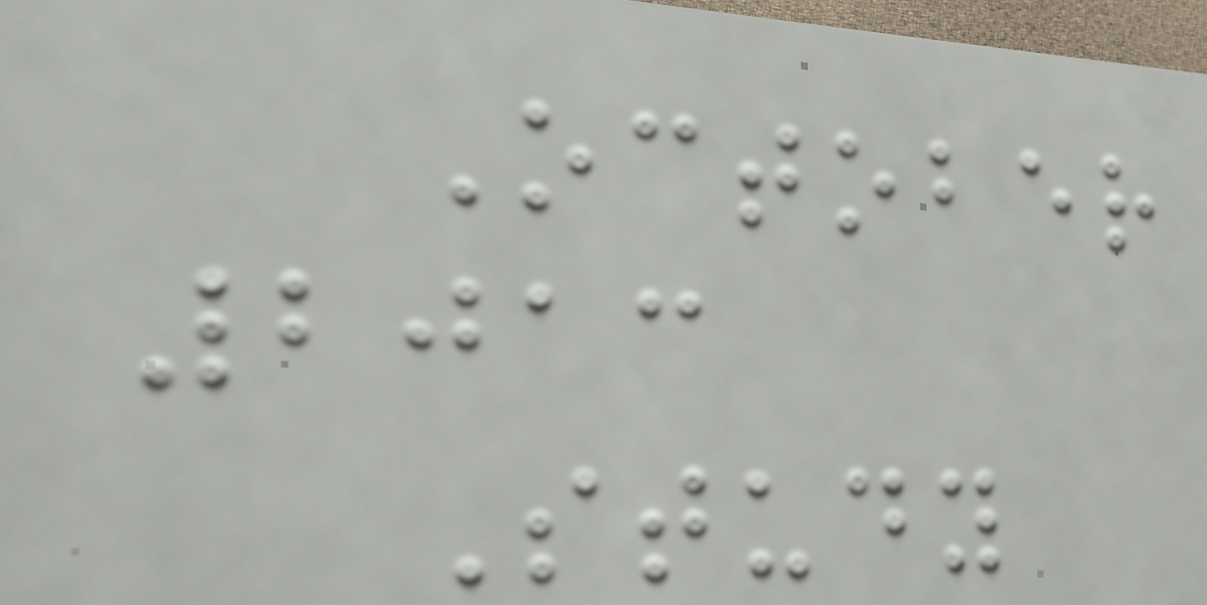October
2013
Study
